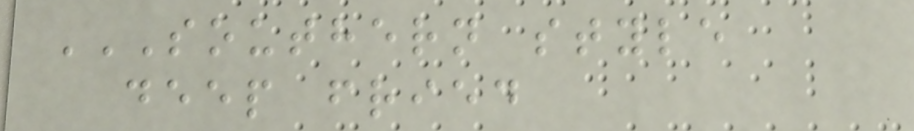SOUTHERN STYLE
DEEP FRIED
